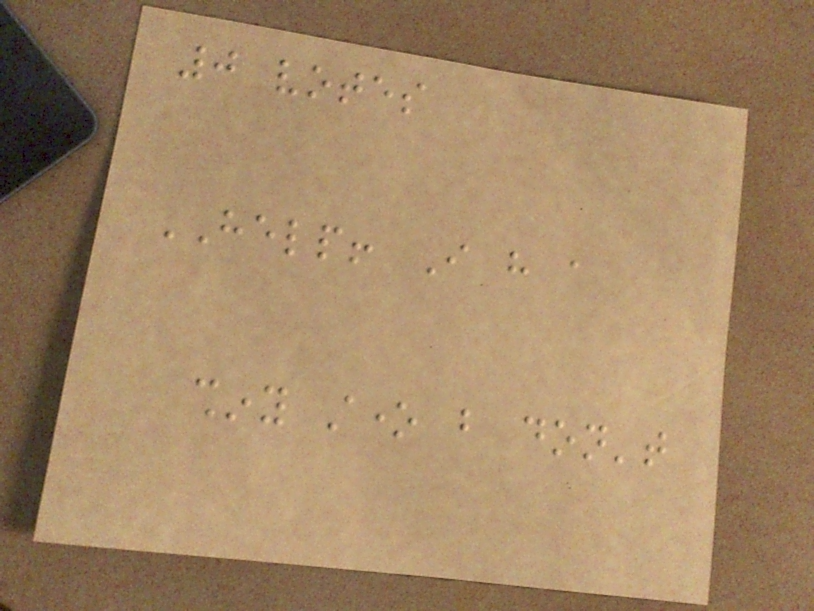0 votes
HELP! I have a
shiny stone but don't
